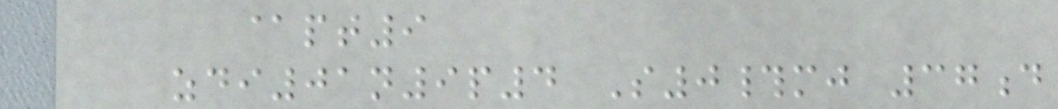@pt9
zdi01n9p4 S0#mj 37d
